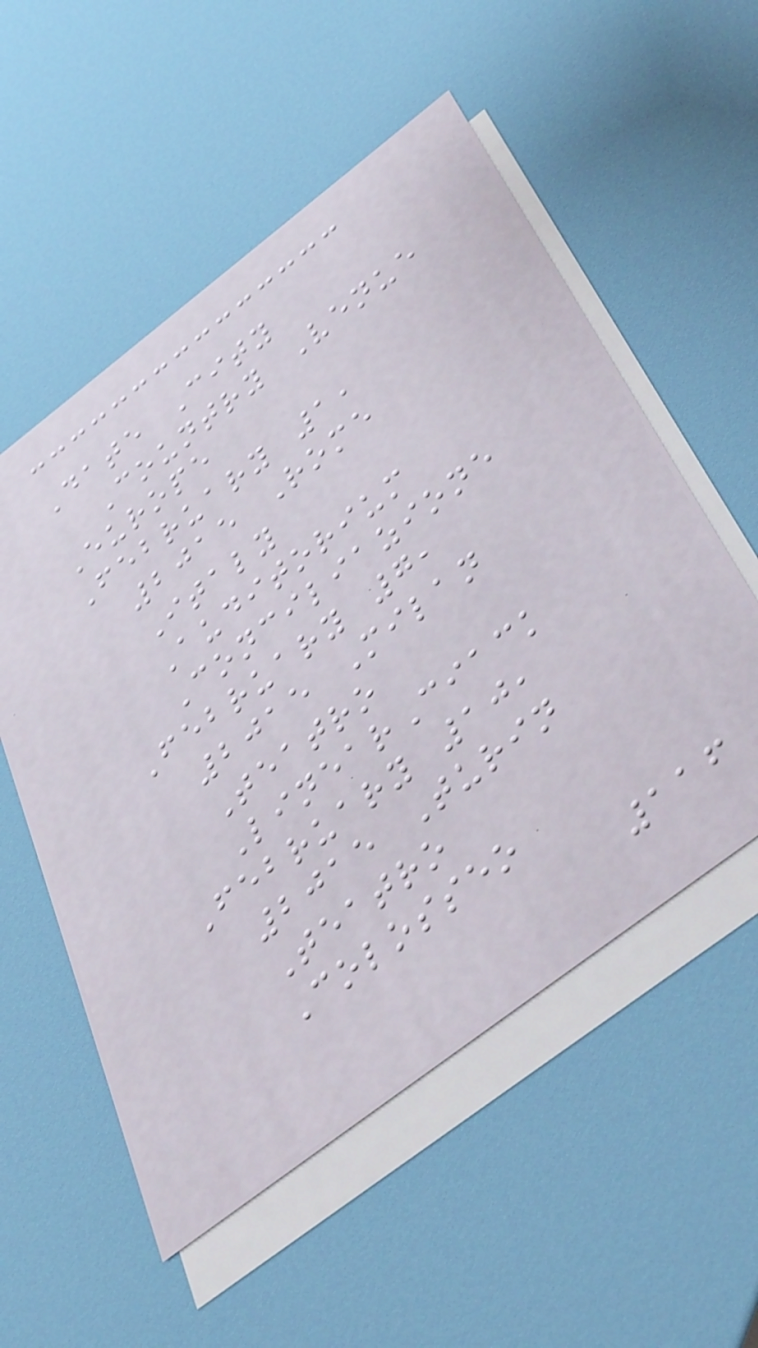Date City
Country Venue
Europe
February 1,
2015 Rome
Italy
Auditorium
Conciliazione
February 7,
2015 Milan
Teatro
LinearCiack
February 10,
2015 Turin
Teatro
Colosseo
116
